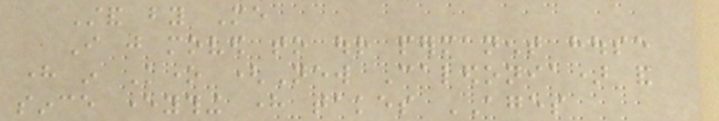Stand by Me
I just moved to our permanent house
here in Kone (New Caledonia) and
since everything here takes AGES
